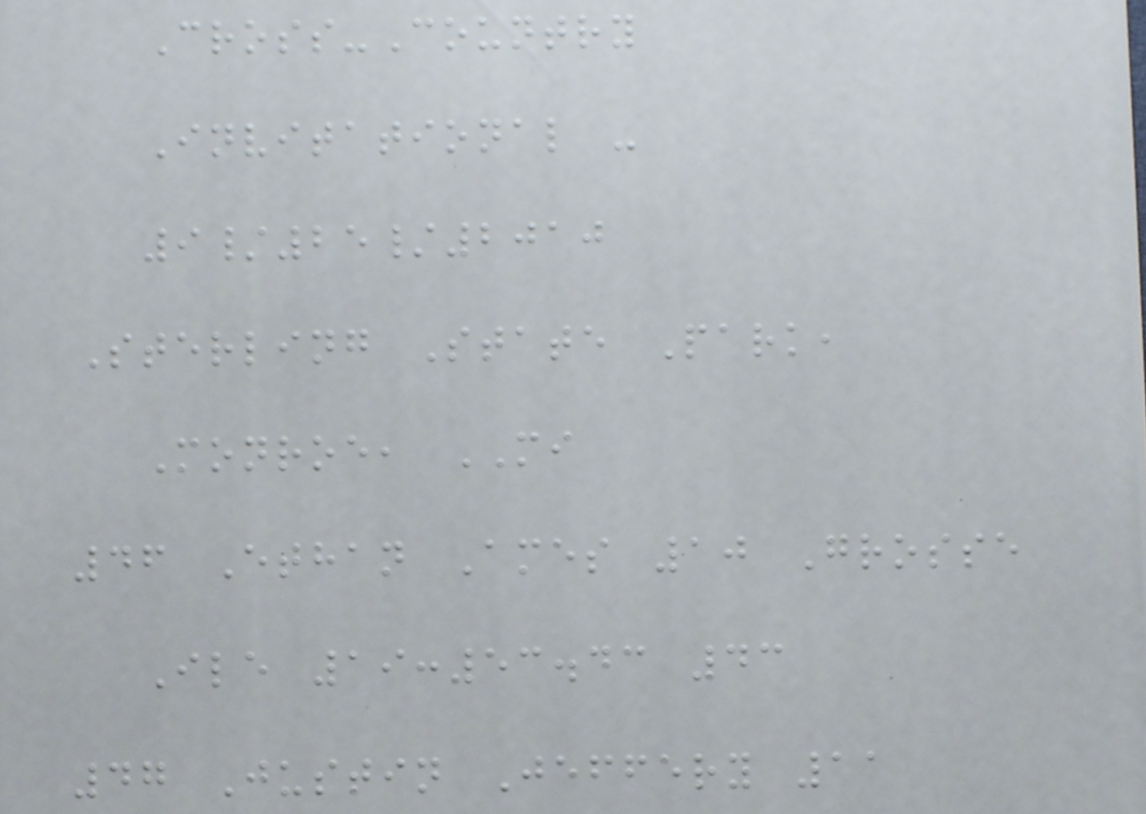Cross-Country
Invitational -
9/25/2010
Sterling State Park,
Monroe, MI
46 Ethan Ames 10 Grosse
Ile 19:53.43 43
47 Justin Jeffery 11
